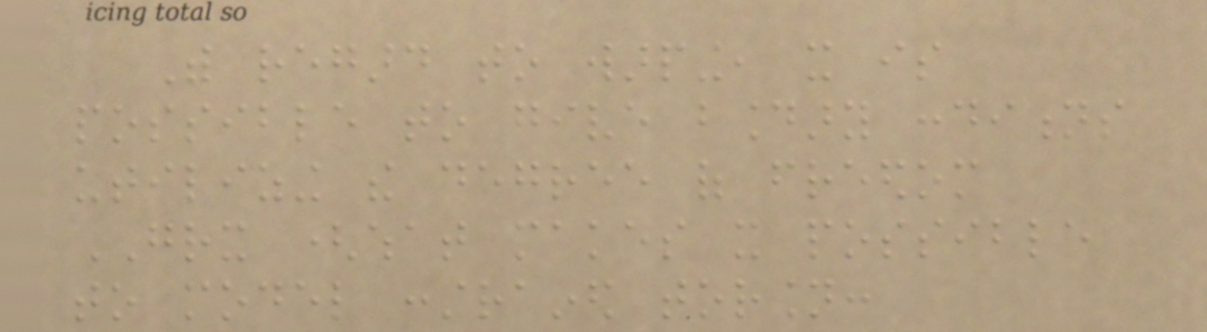With regard to warping, it is
possible to give boundary conditions
utilizing the degree of freedom
GRX (what makes it possible
to model constrained torsion:
